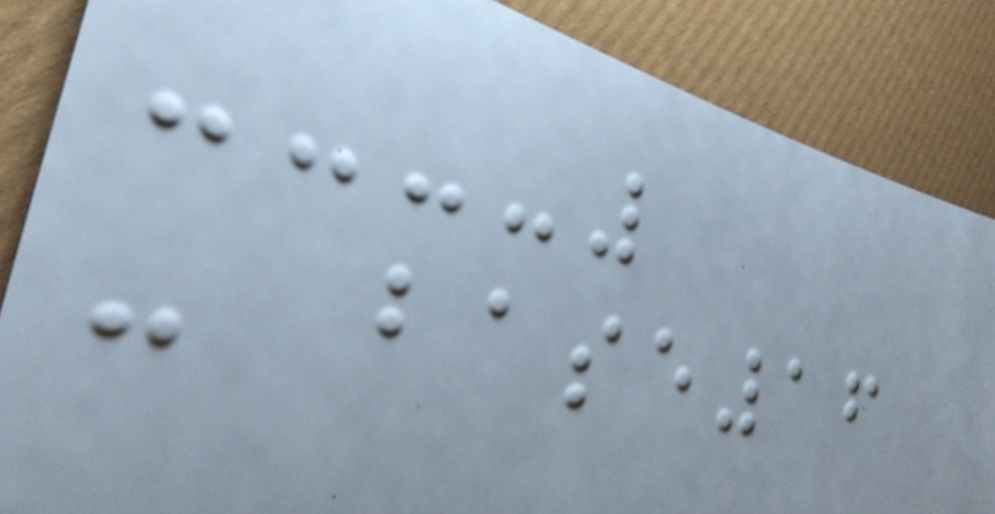- base16
